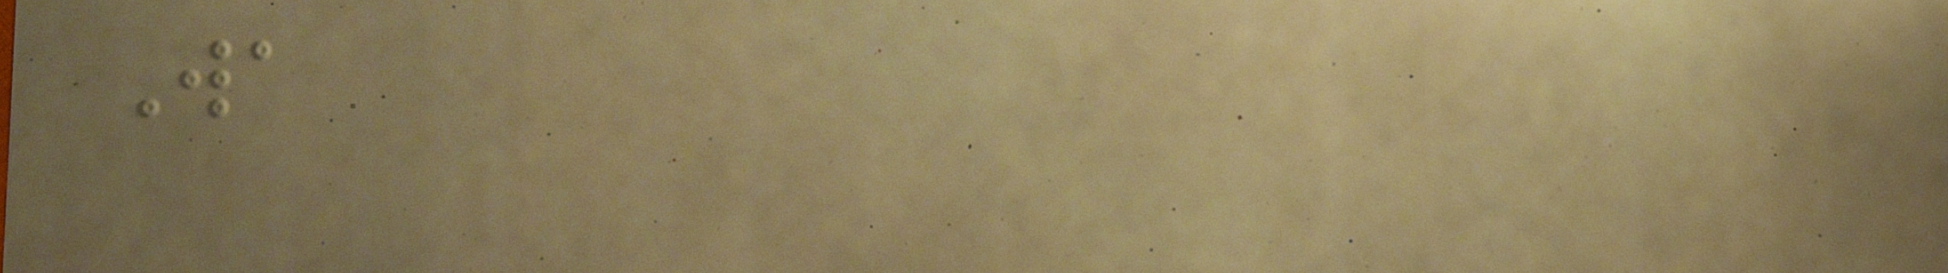Wa
